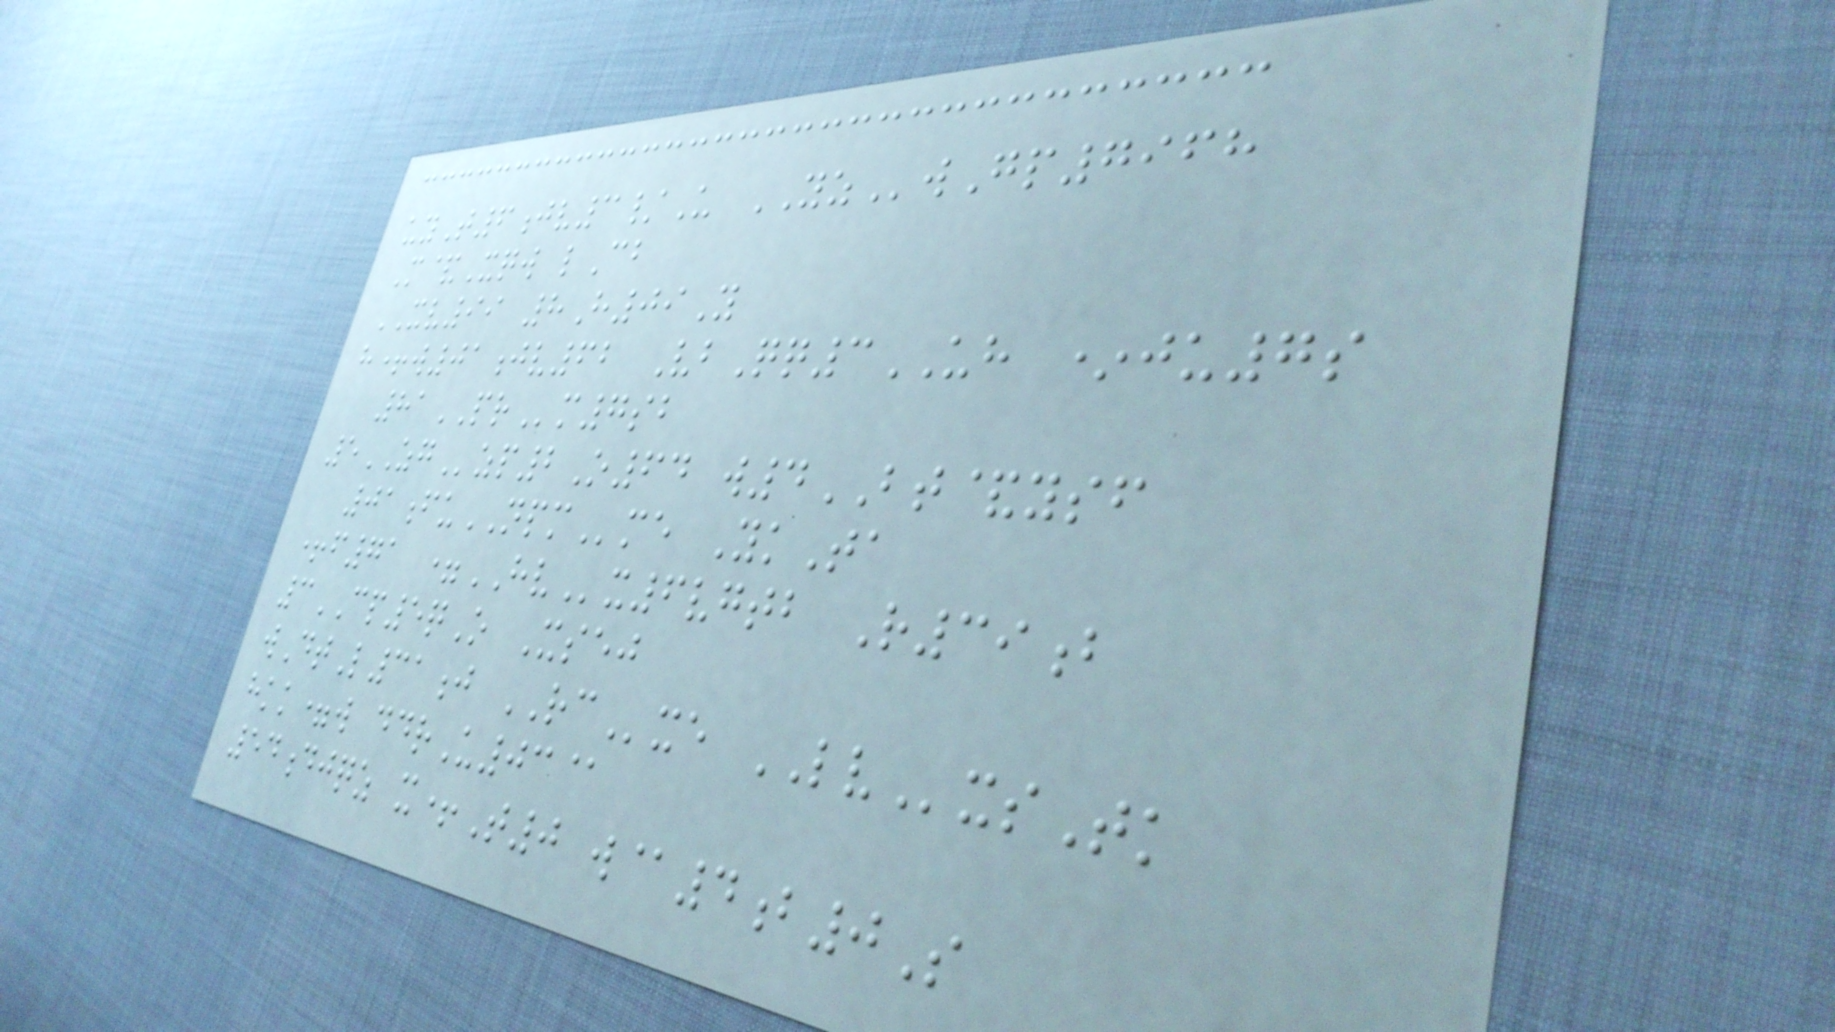uyT6jv3/U YZwGp7968
M&Xqw lCb
XV99 8H09Y
h+w01jv62 VbQq3UH *ju7s
81PRm7sb
5ZGzp2O64 w4BT&ysf
01fuNPMme YkTa
+f71 =HVx6vgtb R39b
3CP5qO Xsej
wDtL31j RCxe LVxsTk
hkk=w ddrU03@
54djqz x+T0 w@4b0S
